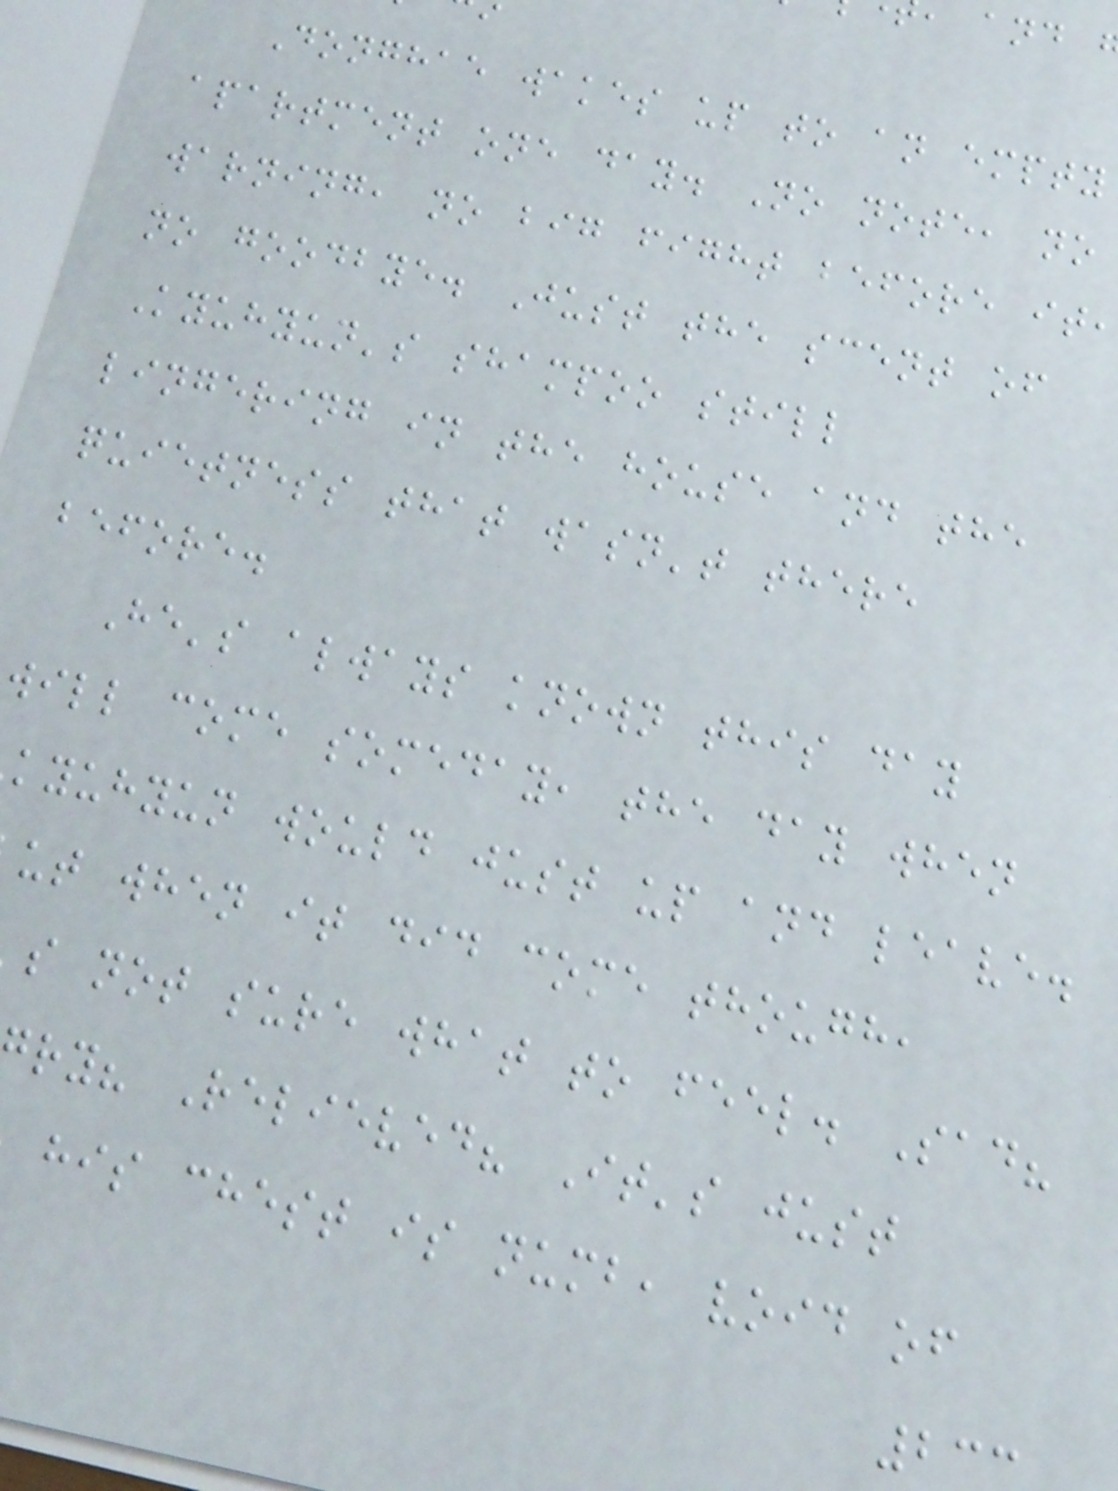Donghae wakes up to an empty
apartment one day. No note, no
warning, no big fight before it
no goodbye. Just the scent of
Kyuhyun's shampoo still
lingering in the house and the
quietness that wasn't there
before.
He's always known this day
will come someday, the day when
kyuhyun would just up and leave.
ut when it did come though,
s not sure what to feel. Sad?
ry? Relieved? It's just
his chest is numb, void of
